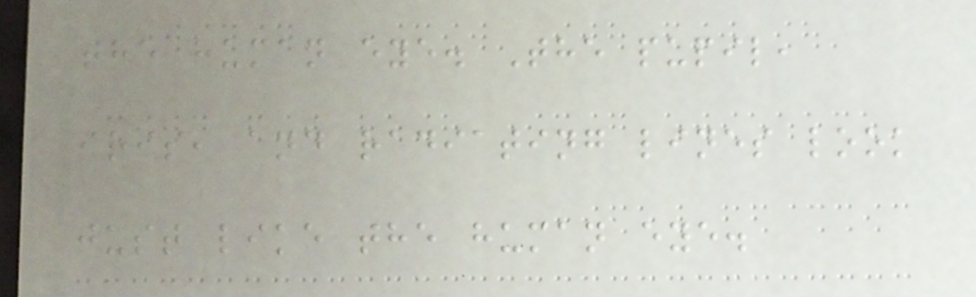the human eye. The pupil,
iris, and radiating lines look
just like the human eye.
